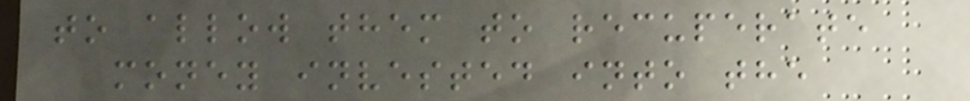to allow them to recuperate
money invested into the
